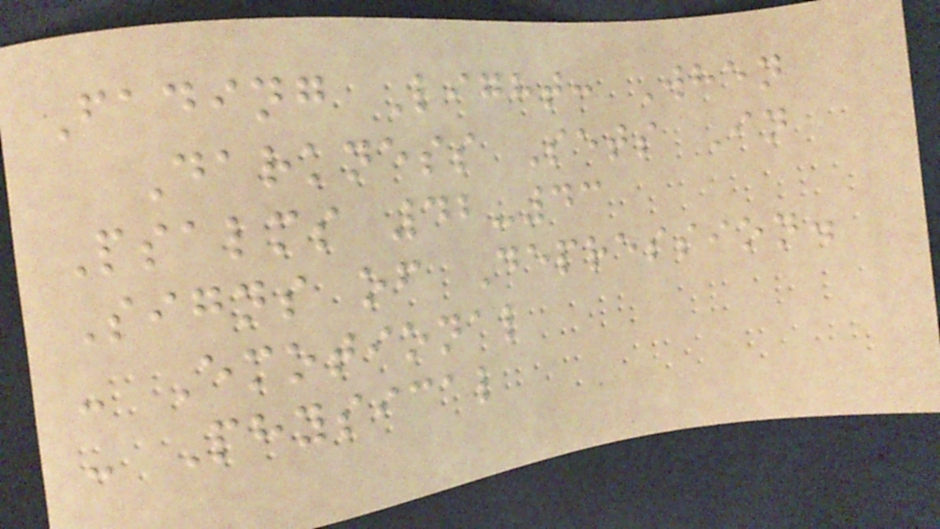Fading Light: When
Darkness Sets In
Psalms 42-43
Signs of Depression.
- Emotional
- Physical
